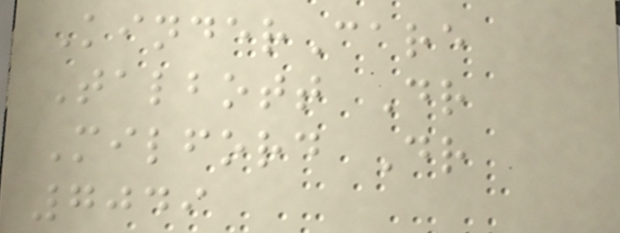KinderCare
Talbott Dr
Milford Dr
7049
